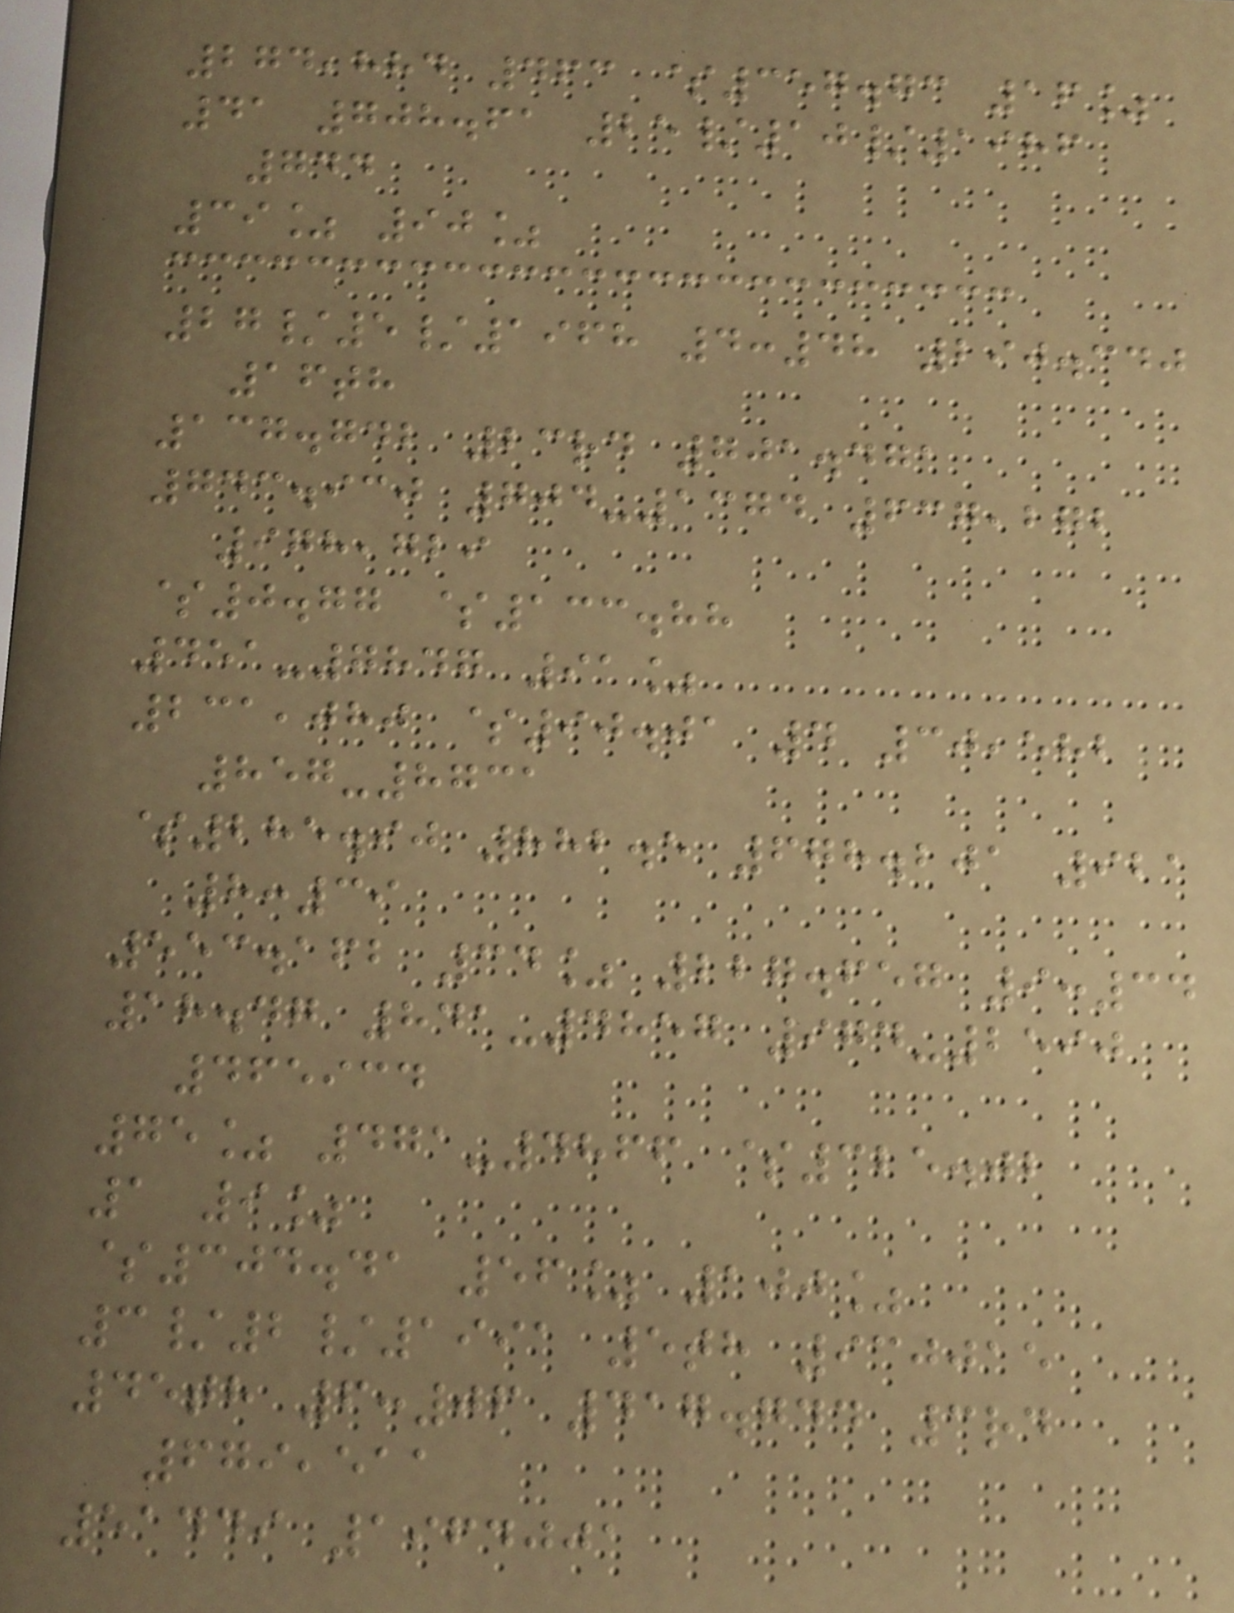274,884 463 $357.73 16%
41 708.61 25/10/1986
744
39% 90%
27/5/1968 4:48 290.340
16th
137.742 23rd 701.471
743.930 704-1374 637,272
978,729
$0.77 $133.88
451-7847 91%
231,080 $90.01 4 30,582
857-8731
$285.90 882.5 678.201 921
8:39
553.162 34% 227.657 9:34
18.47 841-4857 974-2590
465934
75% 471-4866 $325.02
1 9%
$304.41 56% 100%
3/2/1991 5th 930015
45th 6:06 417.744 3rd
679,511
51449 1964001
